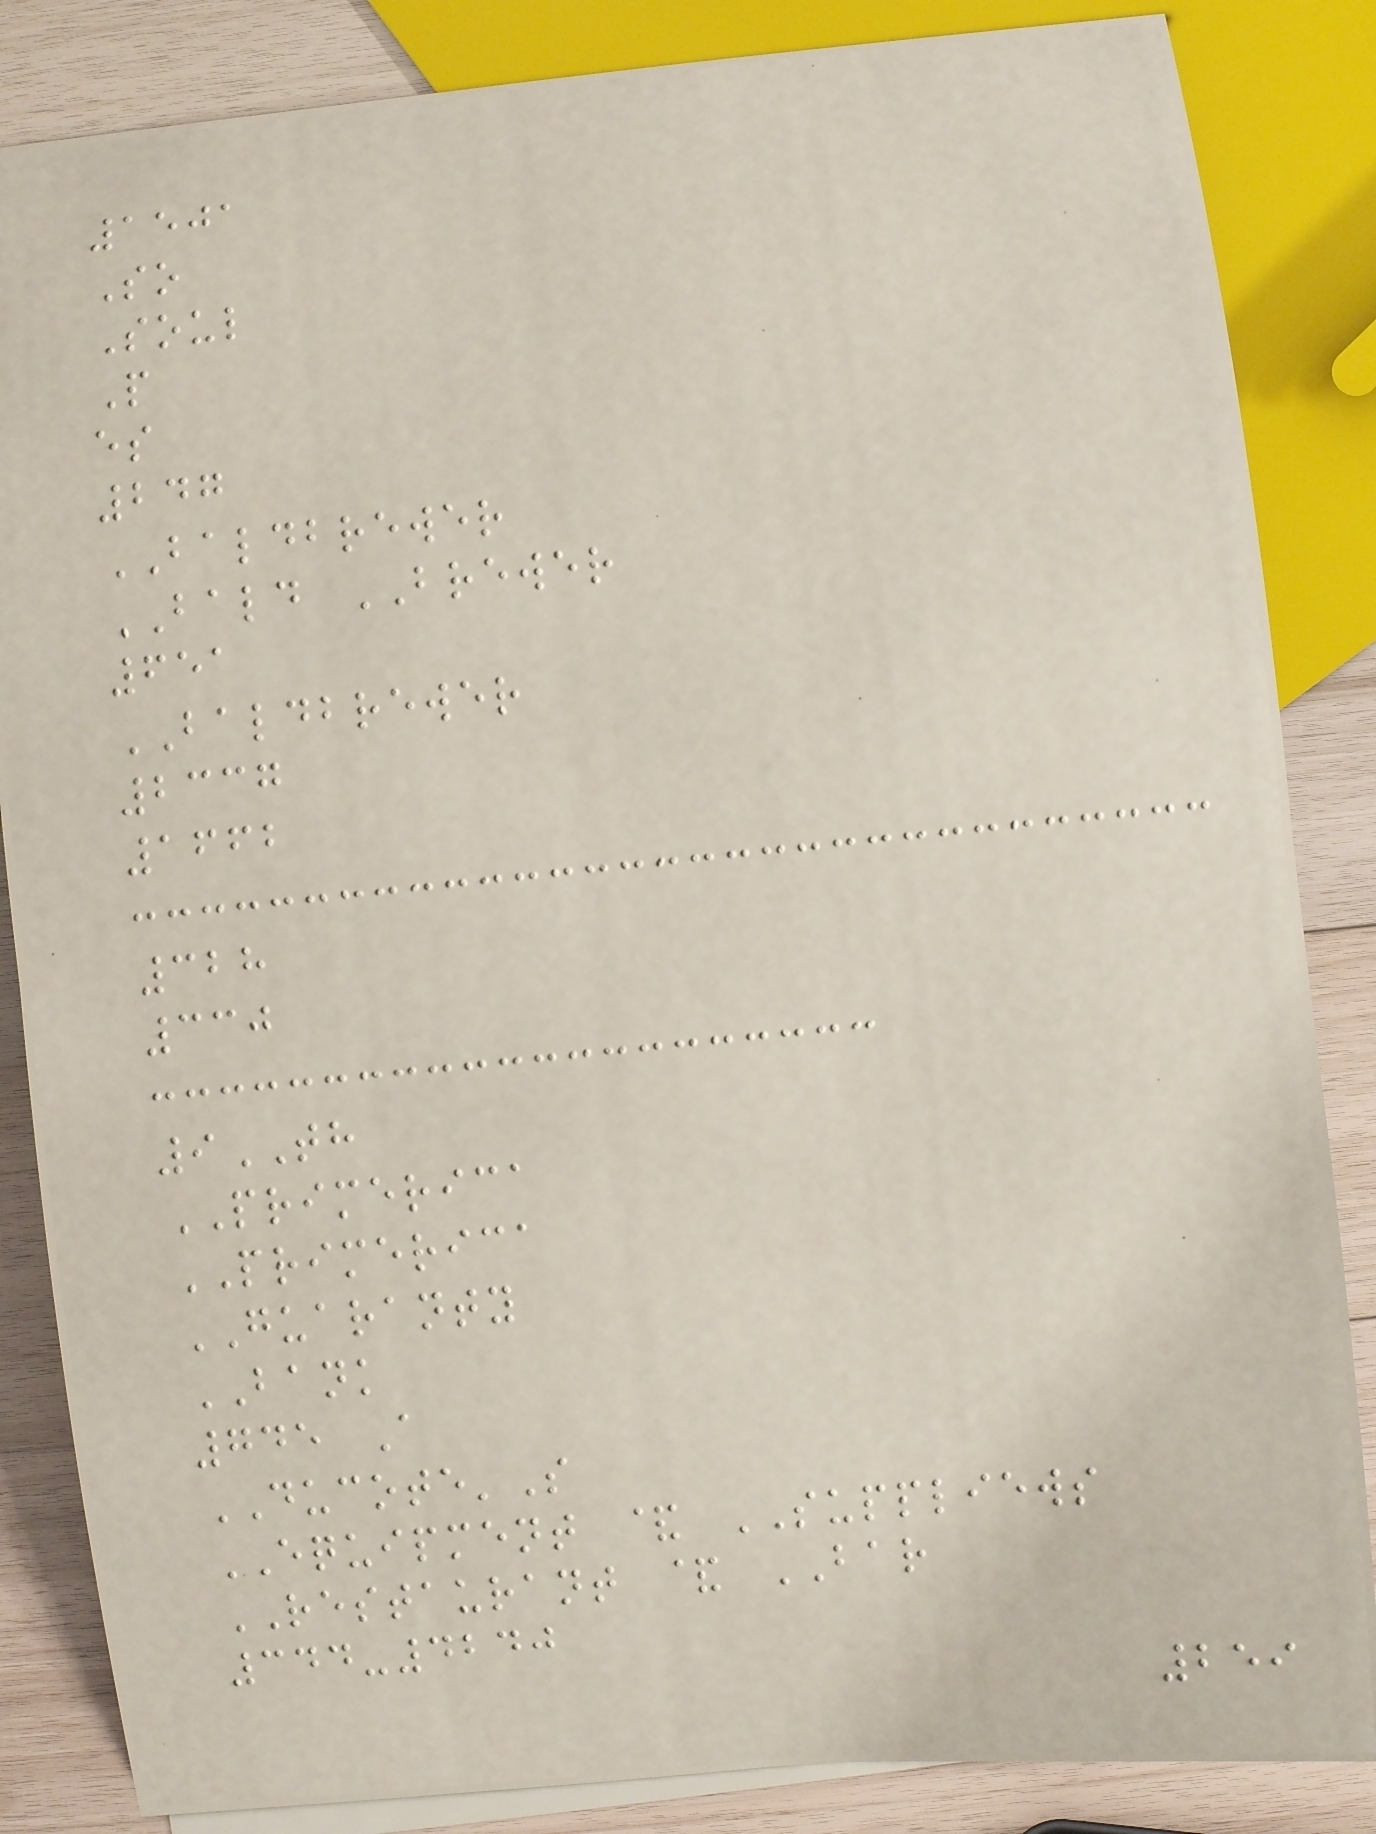1501
So
Soul
P
es
247
BALDBREWER
BALD BREWER
651
BALDBREWER
2337
1662
328
330
9TH
PRIMERICA
PRIMERICA
GUARANTY
BANK
745 A
DUCOTE'S
EQUIPMENT & SUPPLIEWS
RESTAURANT & BAR
344-4240
259
